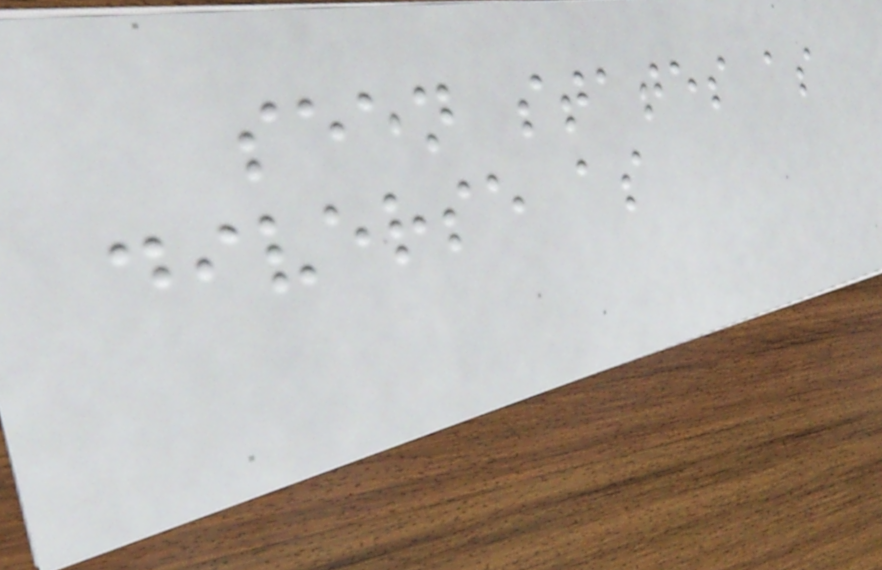seen states as
diverse as
